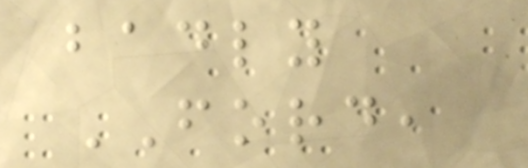badly
FORD,
